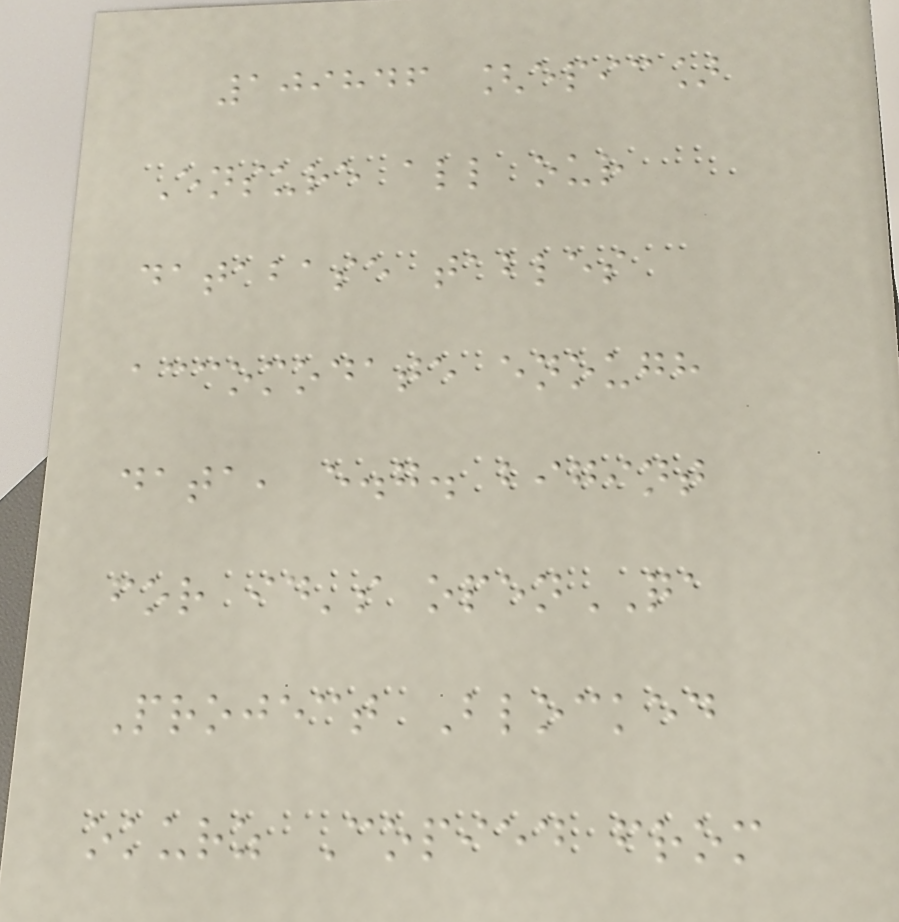109846 [epic]
Ensure all our
database tables
accomodate enough
data, e.g. bigint
for id's openQA
Project Blocked
okurz Copied from
